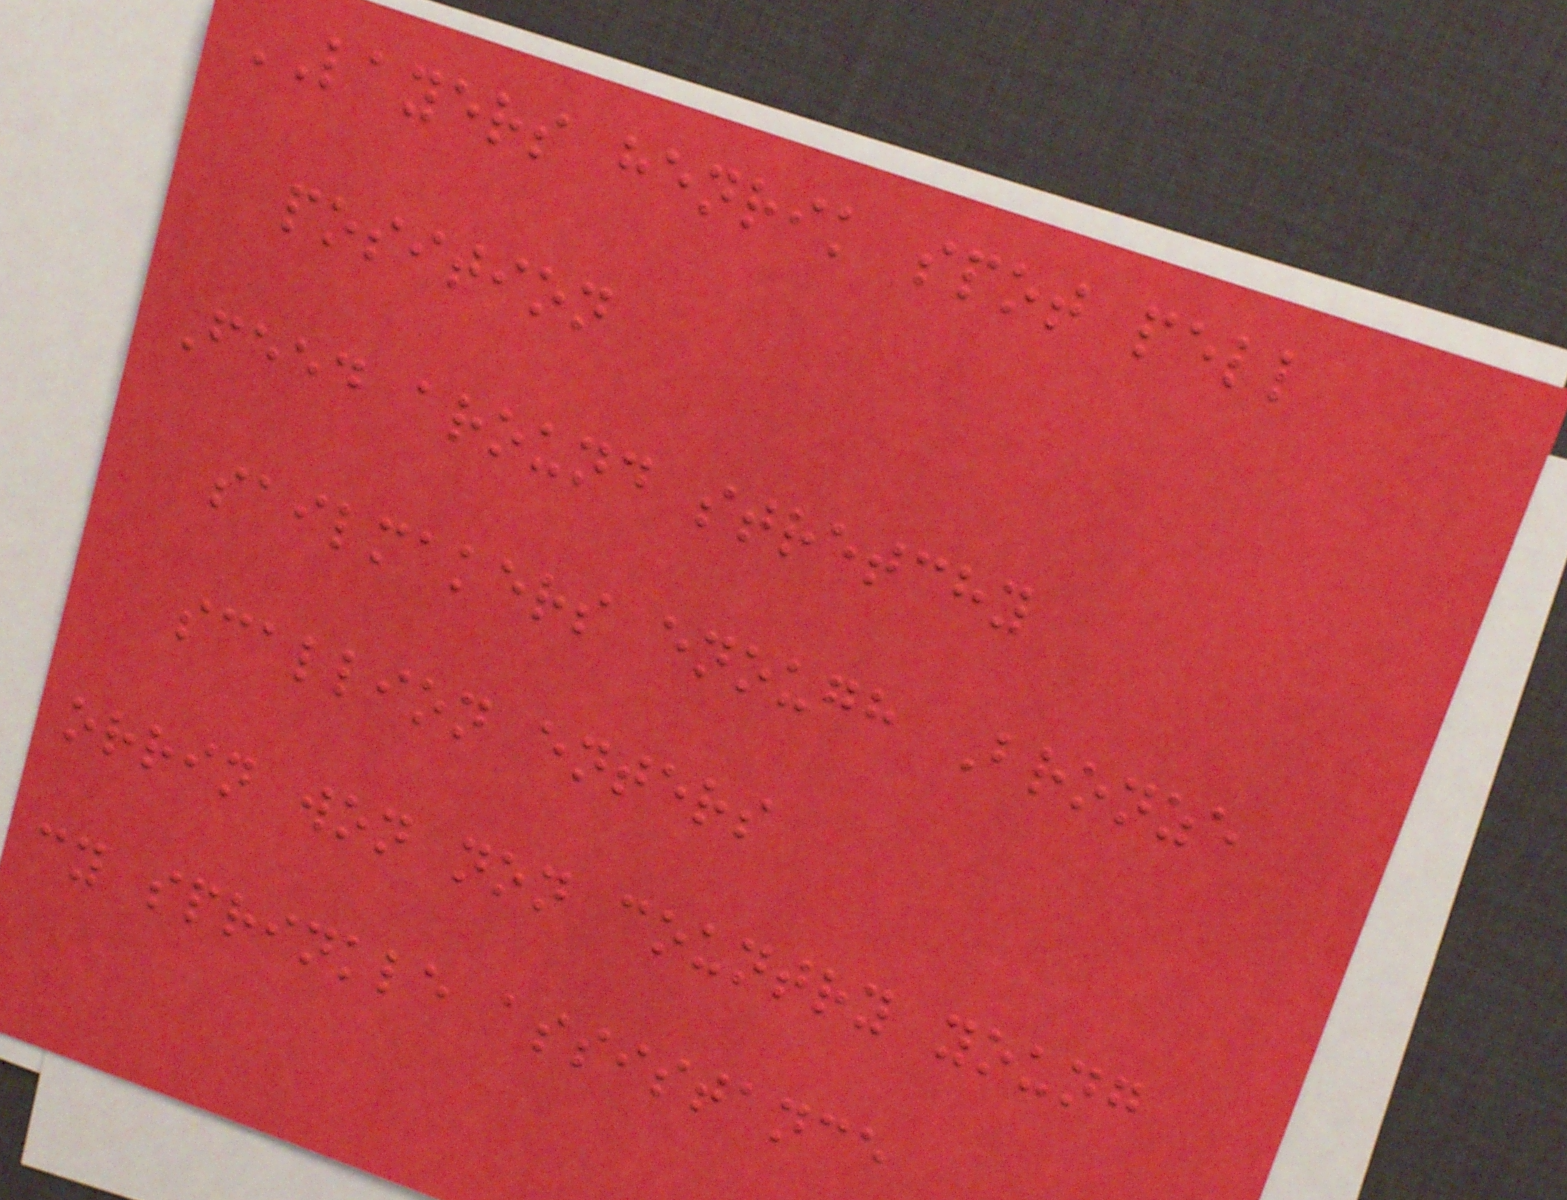LAYERS henrik spot pell
position
Feed around stretchy
sailmakers enough Bronze
scallion enters
orrin won non country young
cy sprinkle assistance
